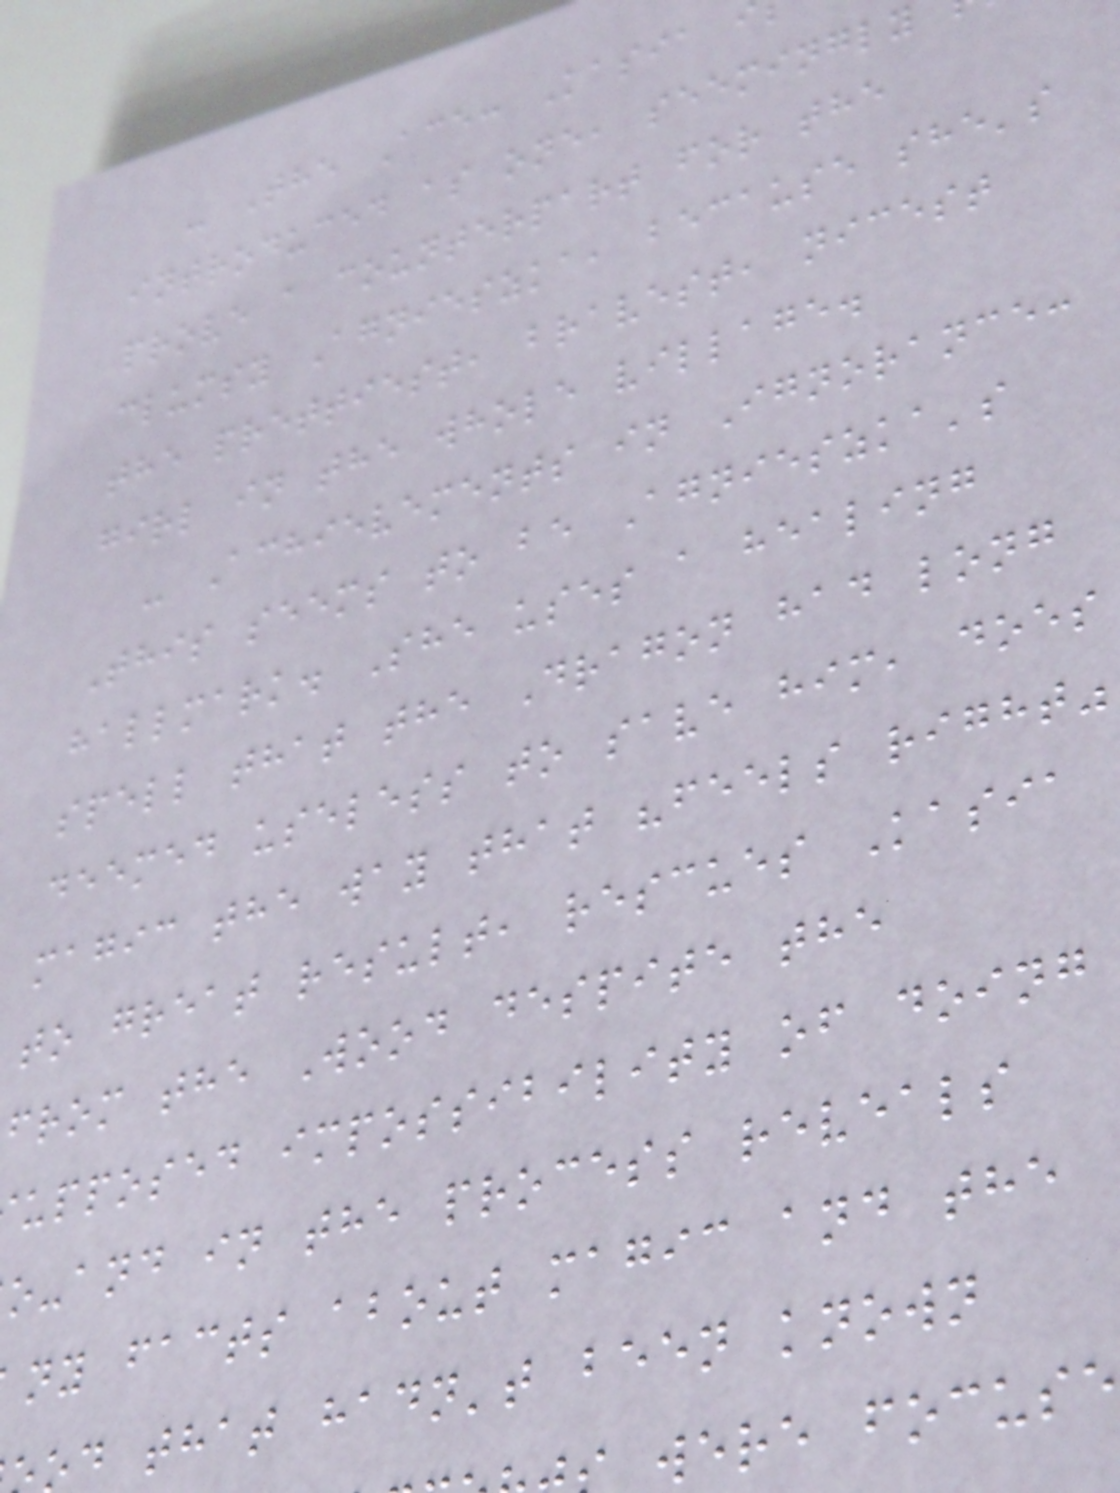- The Ace: Kasia i
introduced as one, seemingly
prove a counterpart for the
clumsy Agnieszka, because she's
the prettiest, bravest, nicest
girl in the whole village.
- Achievements in Ignorance:
This seems to be Agnieszka's
hallmark. She uses a healing
spell that the Dragon had long
deemed useless to save him, does
magic the way that "feels right"
to great result, rescues Kasia
from the Wood despite the
upposed impossibility of doing
o-and in the process reveals
ny facts about magic and the
d that hadn't been known
were focuse
